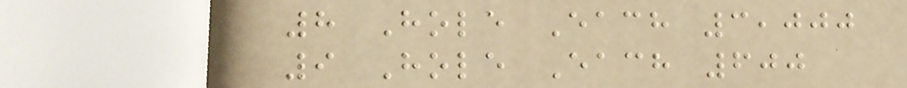8 Hole Each 3,000
9 Hole Each 600
